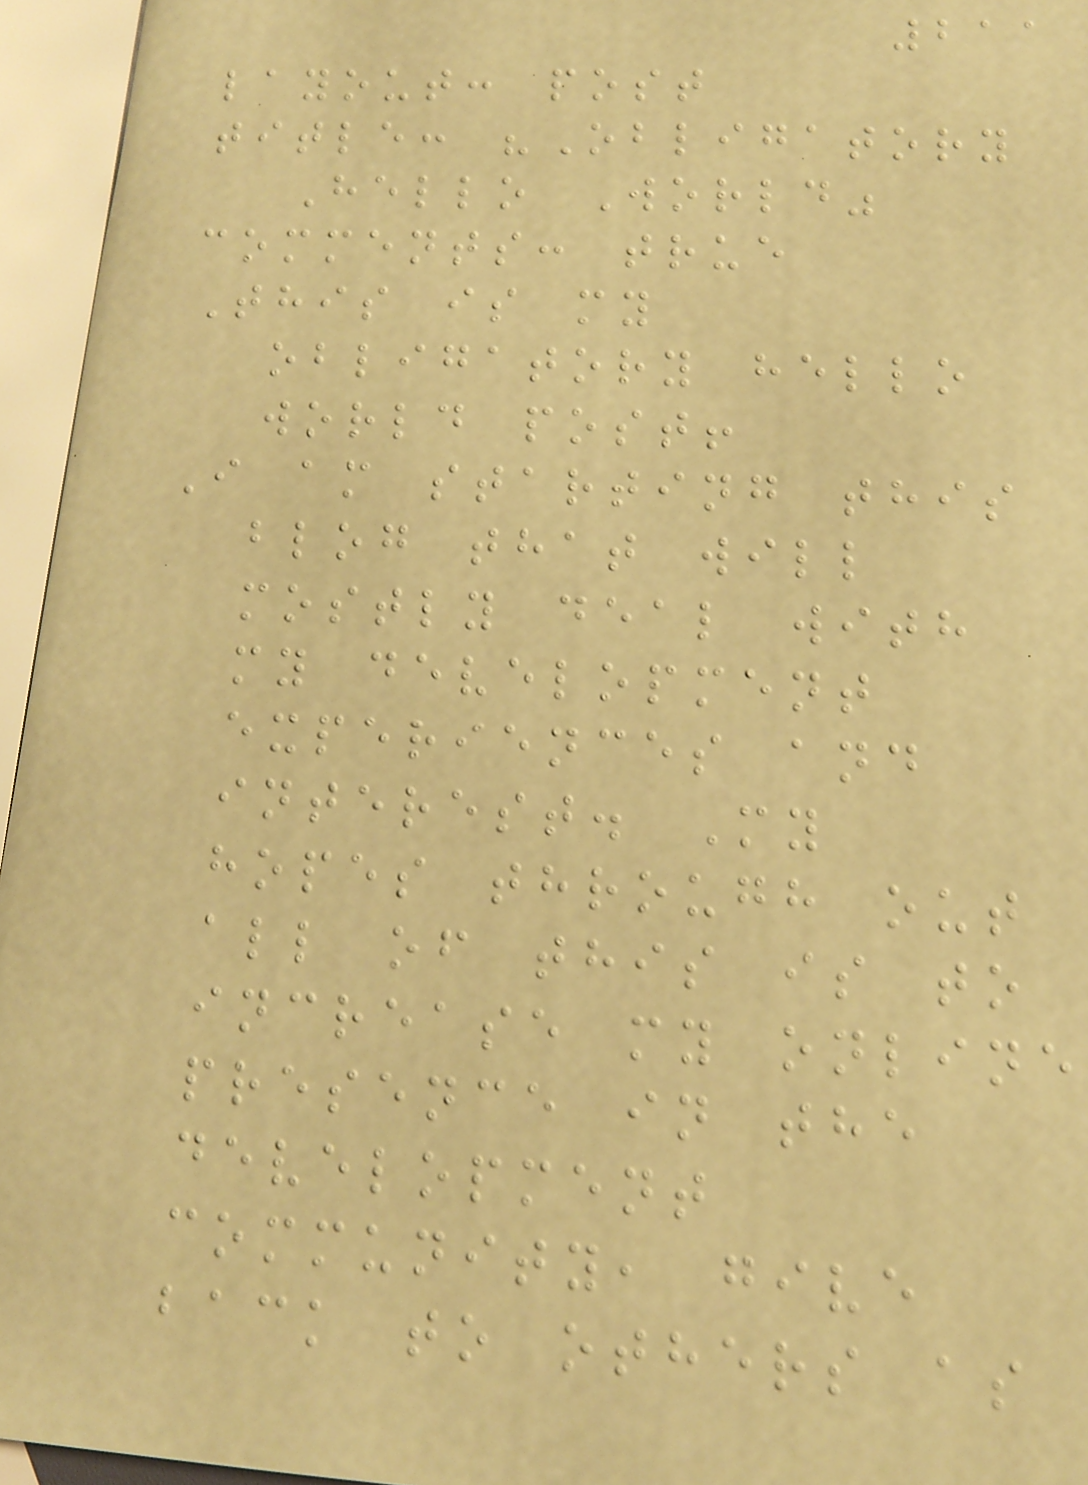211
layout: post
title: "Obligatory
Hello World"
comments: true
This is my
obligatory hello
world post!
I am starting this
blog that will
mostly deal with
my development
experiences and
interest. My
hopes through out
all of this is to
increase my online
presence in the
development
community, give
back to others as
